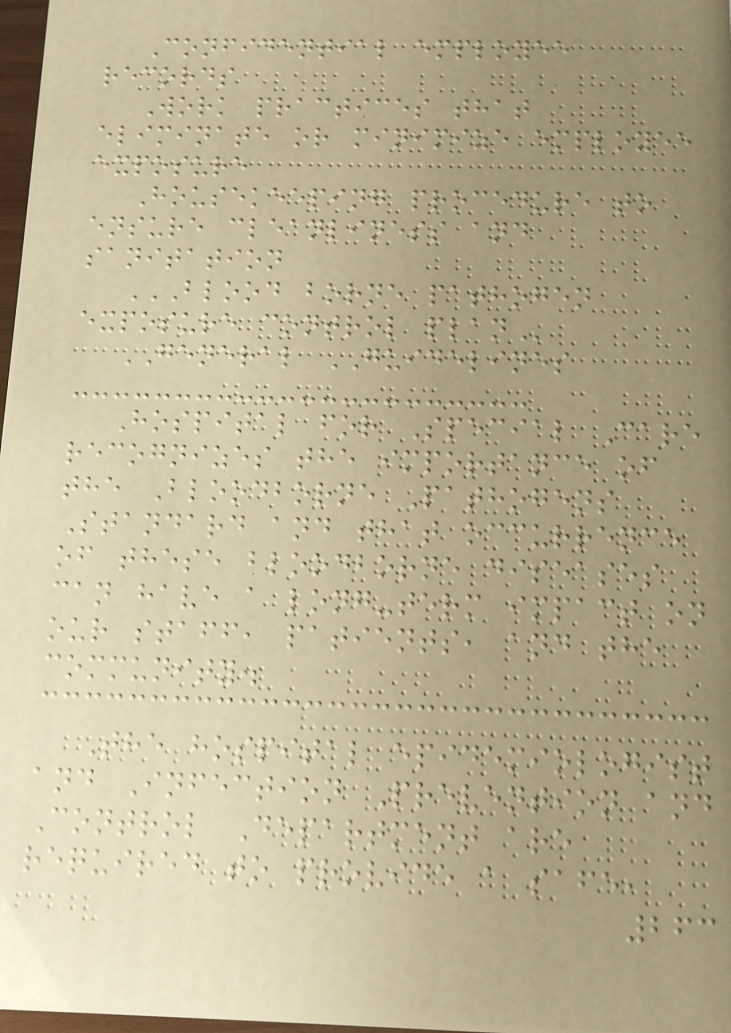Confidential employee
records
Work practices that
eliminate or minimize employee
exposure
Housekeeping procedure to
ensure cleanliness and
sanitation
BLOOD BORNE PATHOGEN
EXPOSURE CONTROL PLAN
GENERAL GUIDELINES
Hospital for Special Care
recognizes the importance of
the Bloodborne Pathogens
Standard and that occurrence
of these bloodborne diseases
can have a long-term impact on
our staff, patients, and the
community.
The hospital epidemiologist
and Infection Prevention and
Control Department are
required to provide a safe,
263
